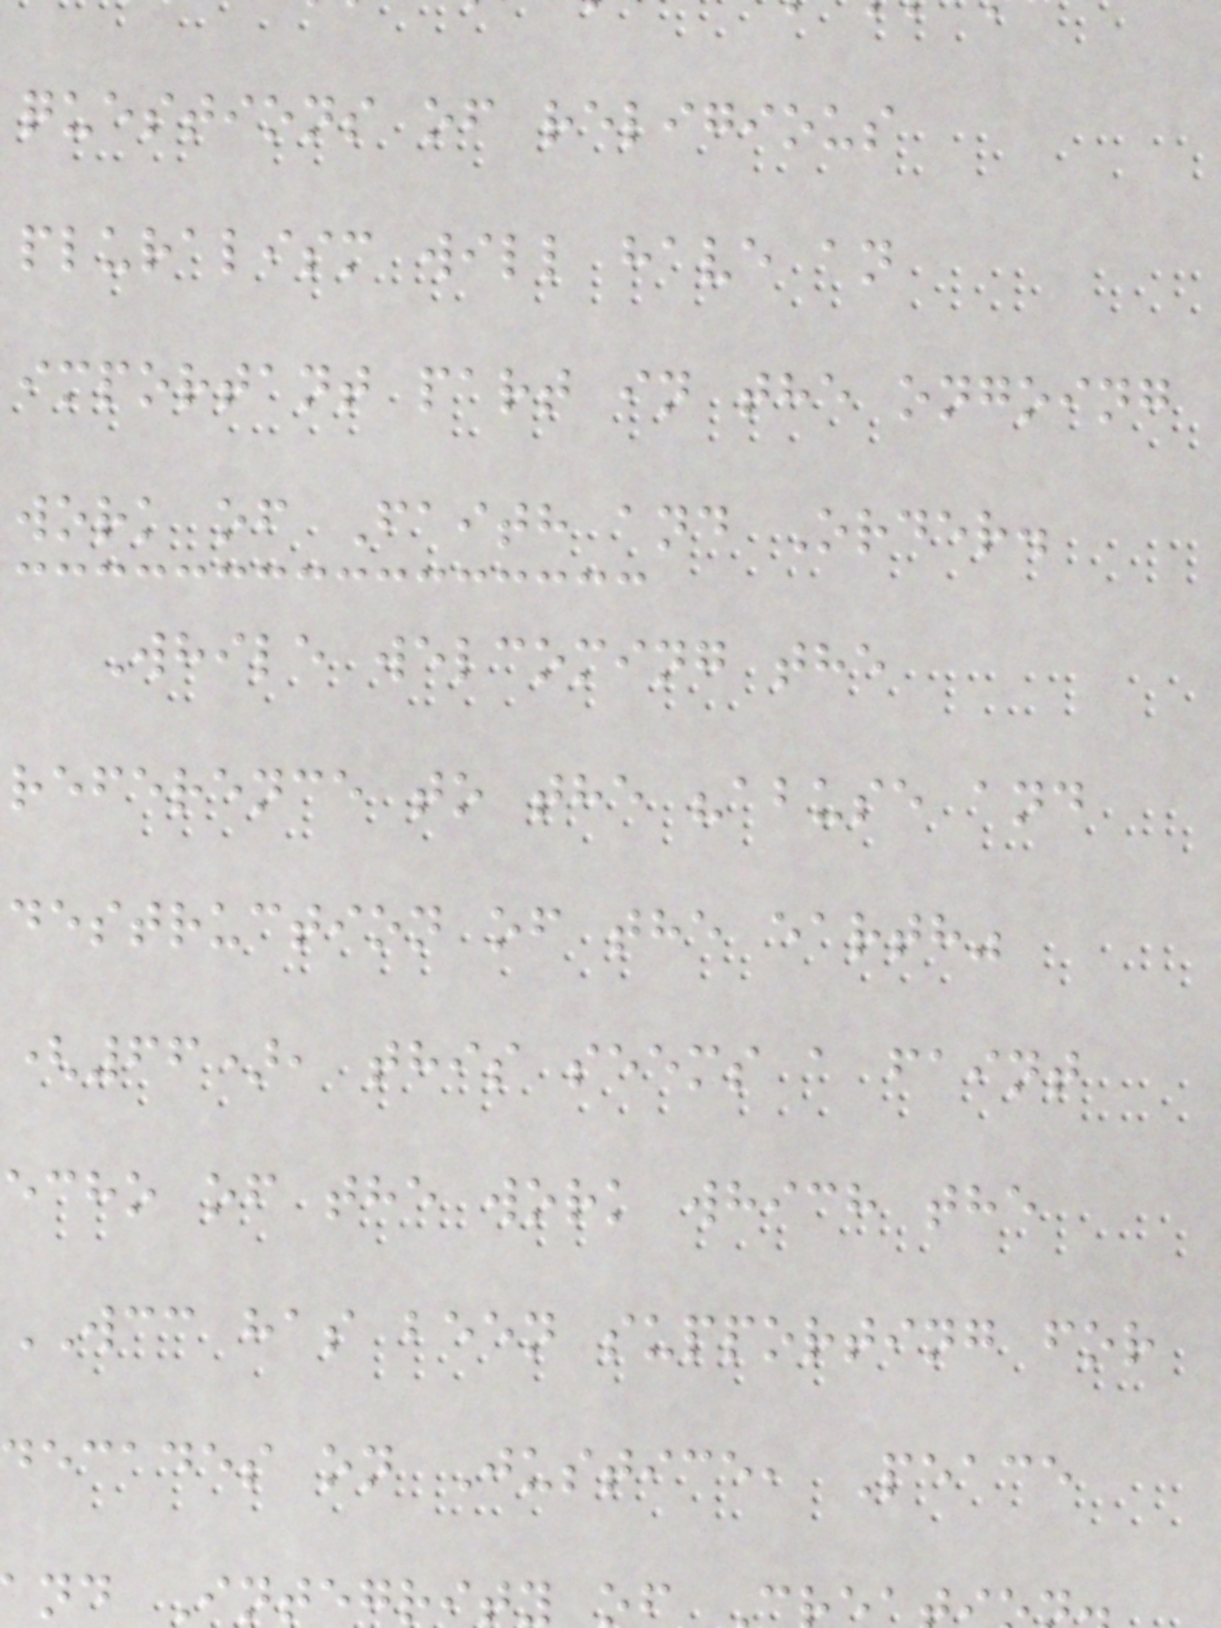questions of religious
pluralism will have an
important part in the ongoing
work of Faith and Order.
While welcoming the
reference to the "abuse and
destruction of the earth"
(66), this seems a faint
echo of the work which the
WCC has been supporting for
decades on Justice, Peace
nd Integrity
